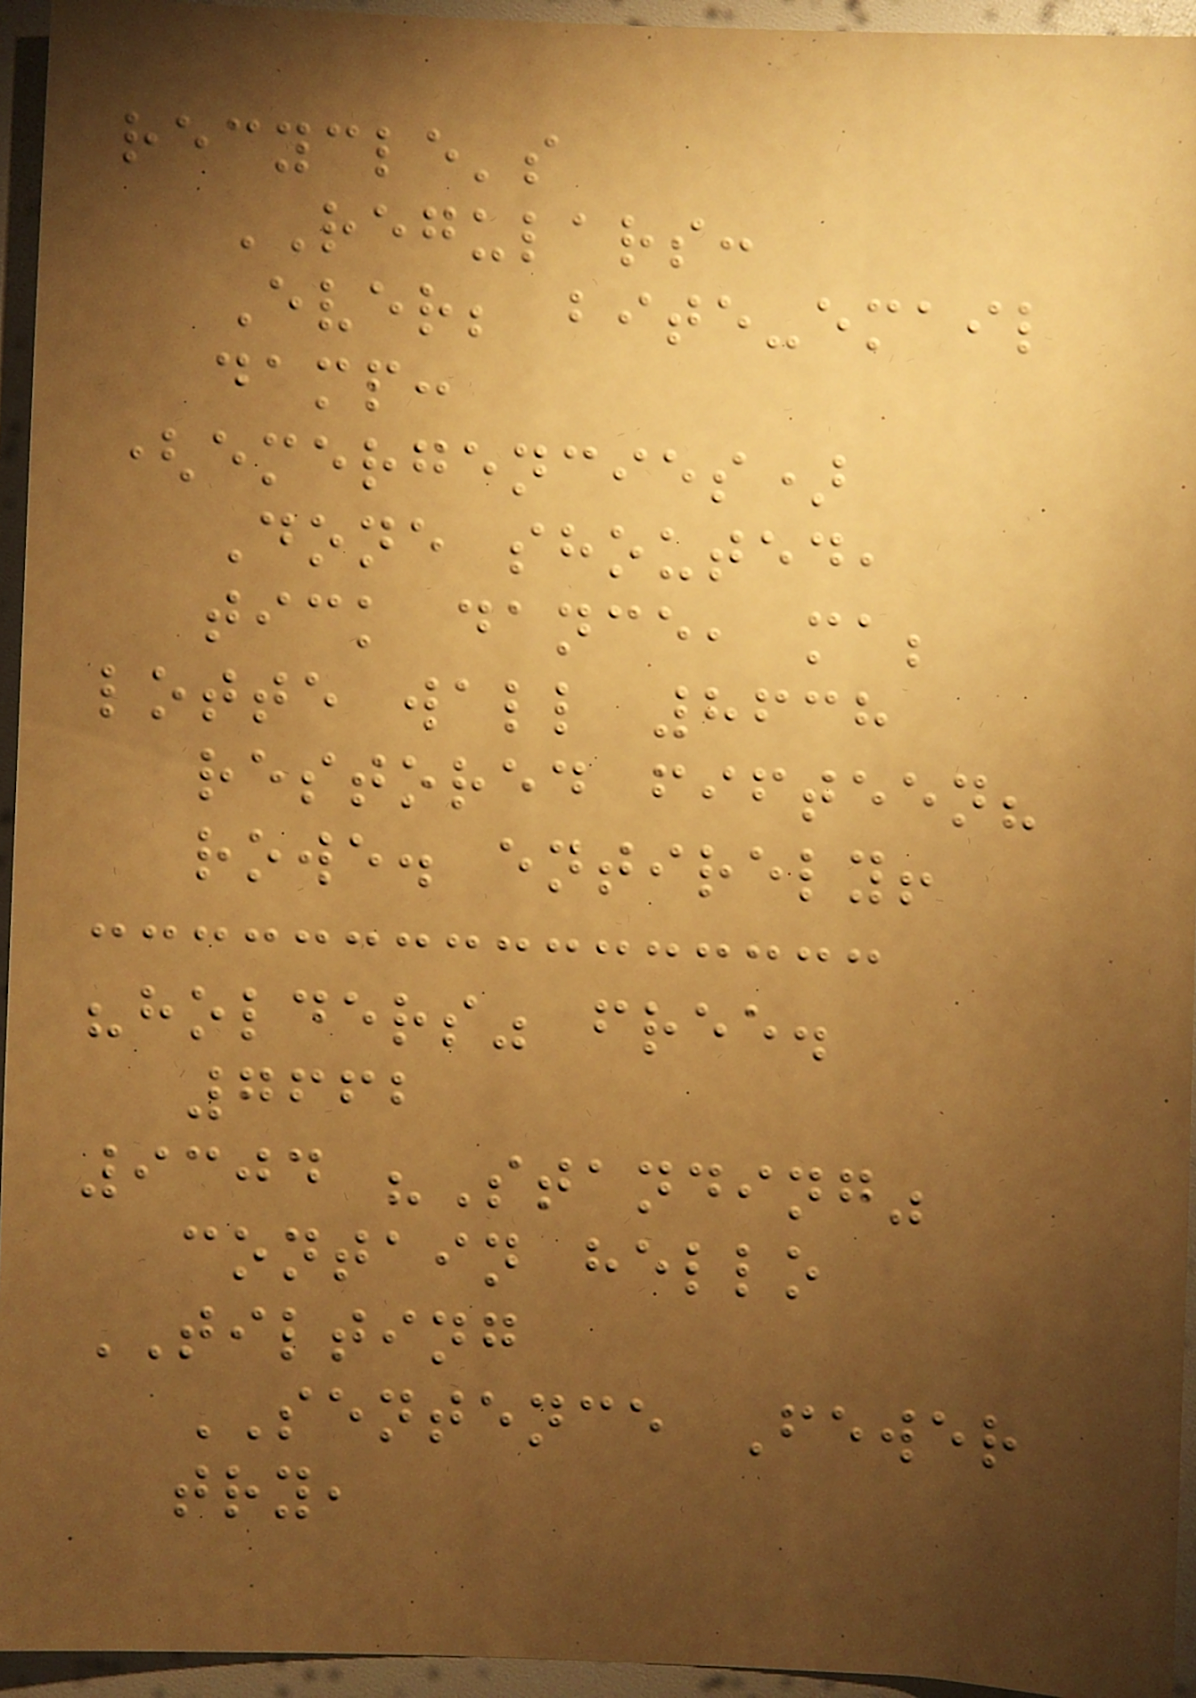recycle's
REGULARS:
Ever; bite-email
damp:
(emergencies)
Done shouted,
tick dance, ma;
lotte wall 8638
restored fifteen?
rowe. entirely!
"holders" free.
7662
9304 "Standing"
contain hello
TILTING
SENTENCE Fewer
try,
